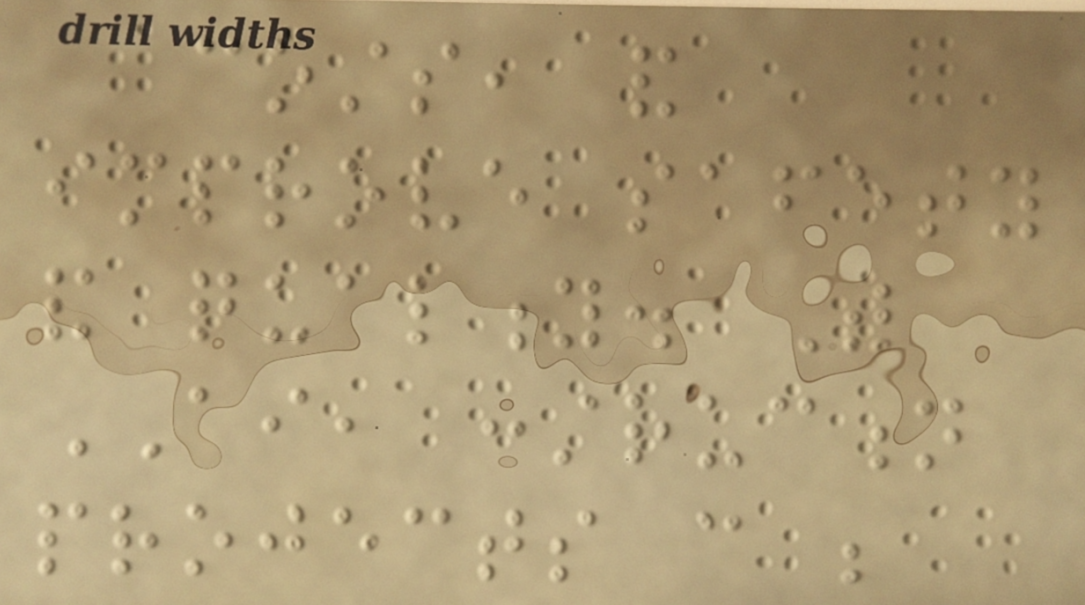costs, and
improve safety
and quality. With
AI, construction
projects can be
